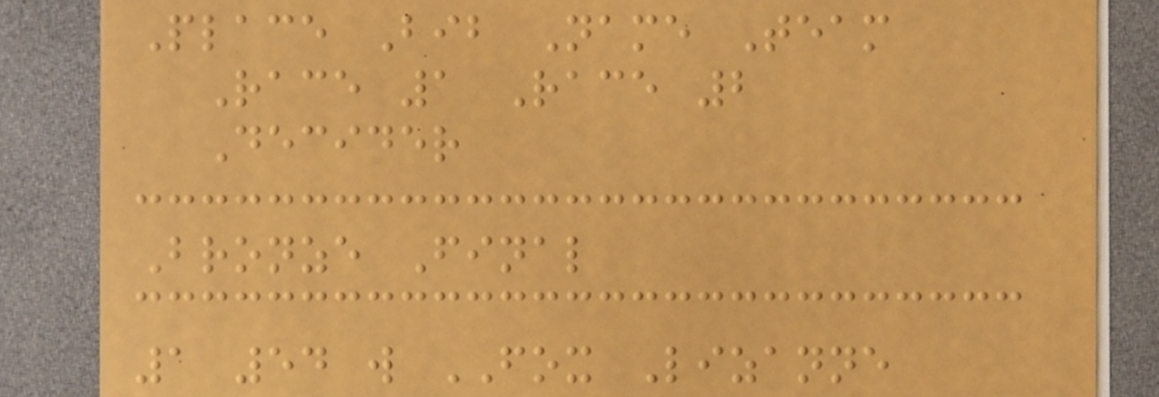Place Bib Name Team
Race 1 Race 2
Decider
Bronze Final
1 54 w FOX Lizanne
